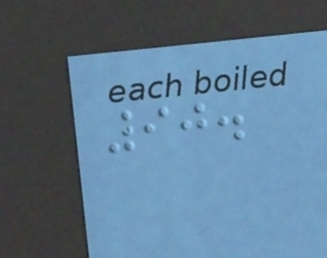90.
